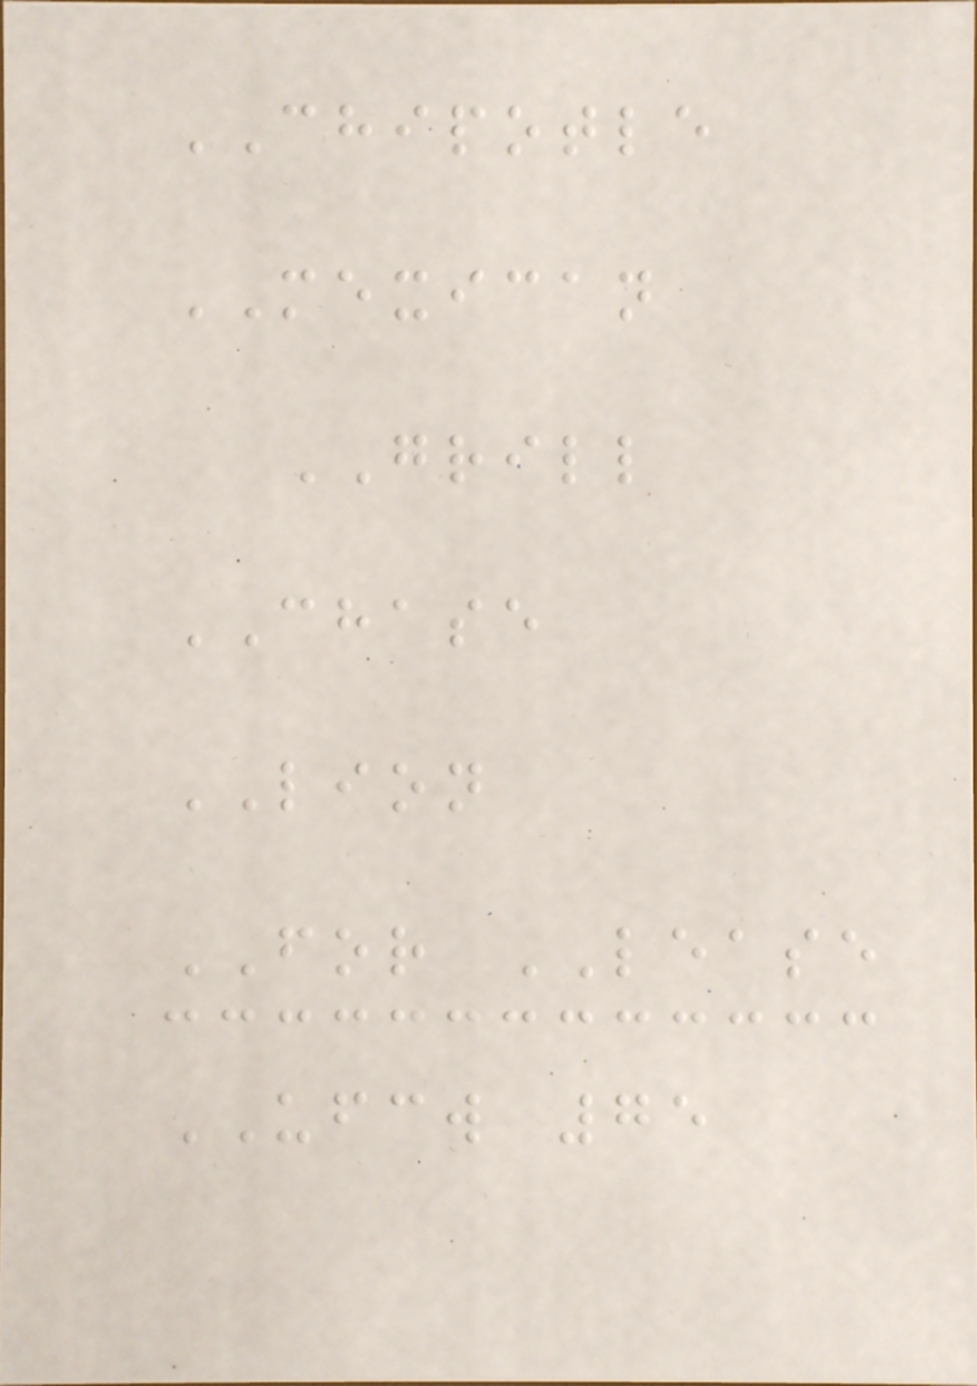CHIPOTLE
MEXICAN
GRILL
CHASE
LION
FOR LEASE
UFCW 75
